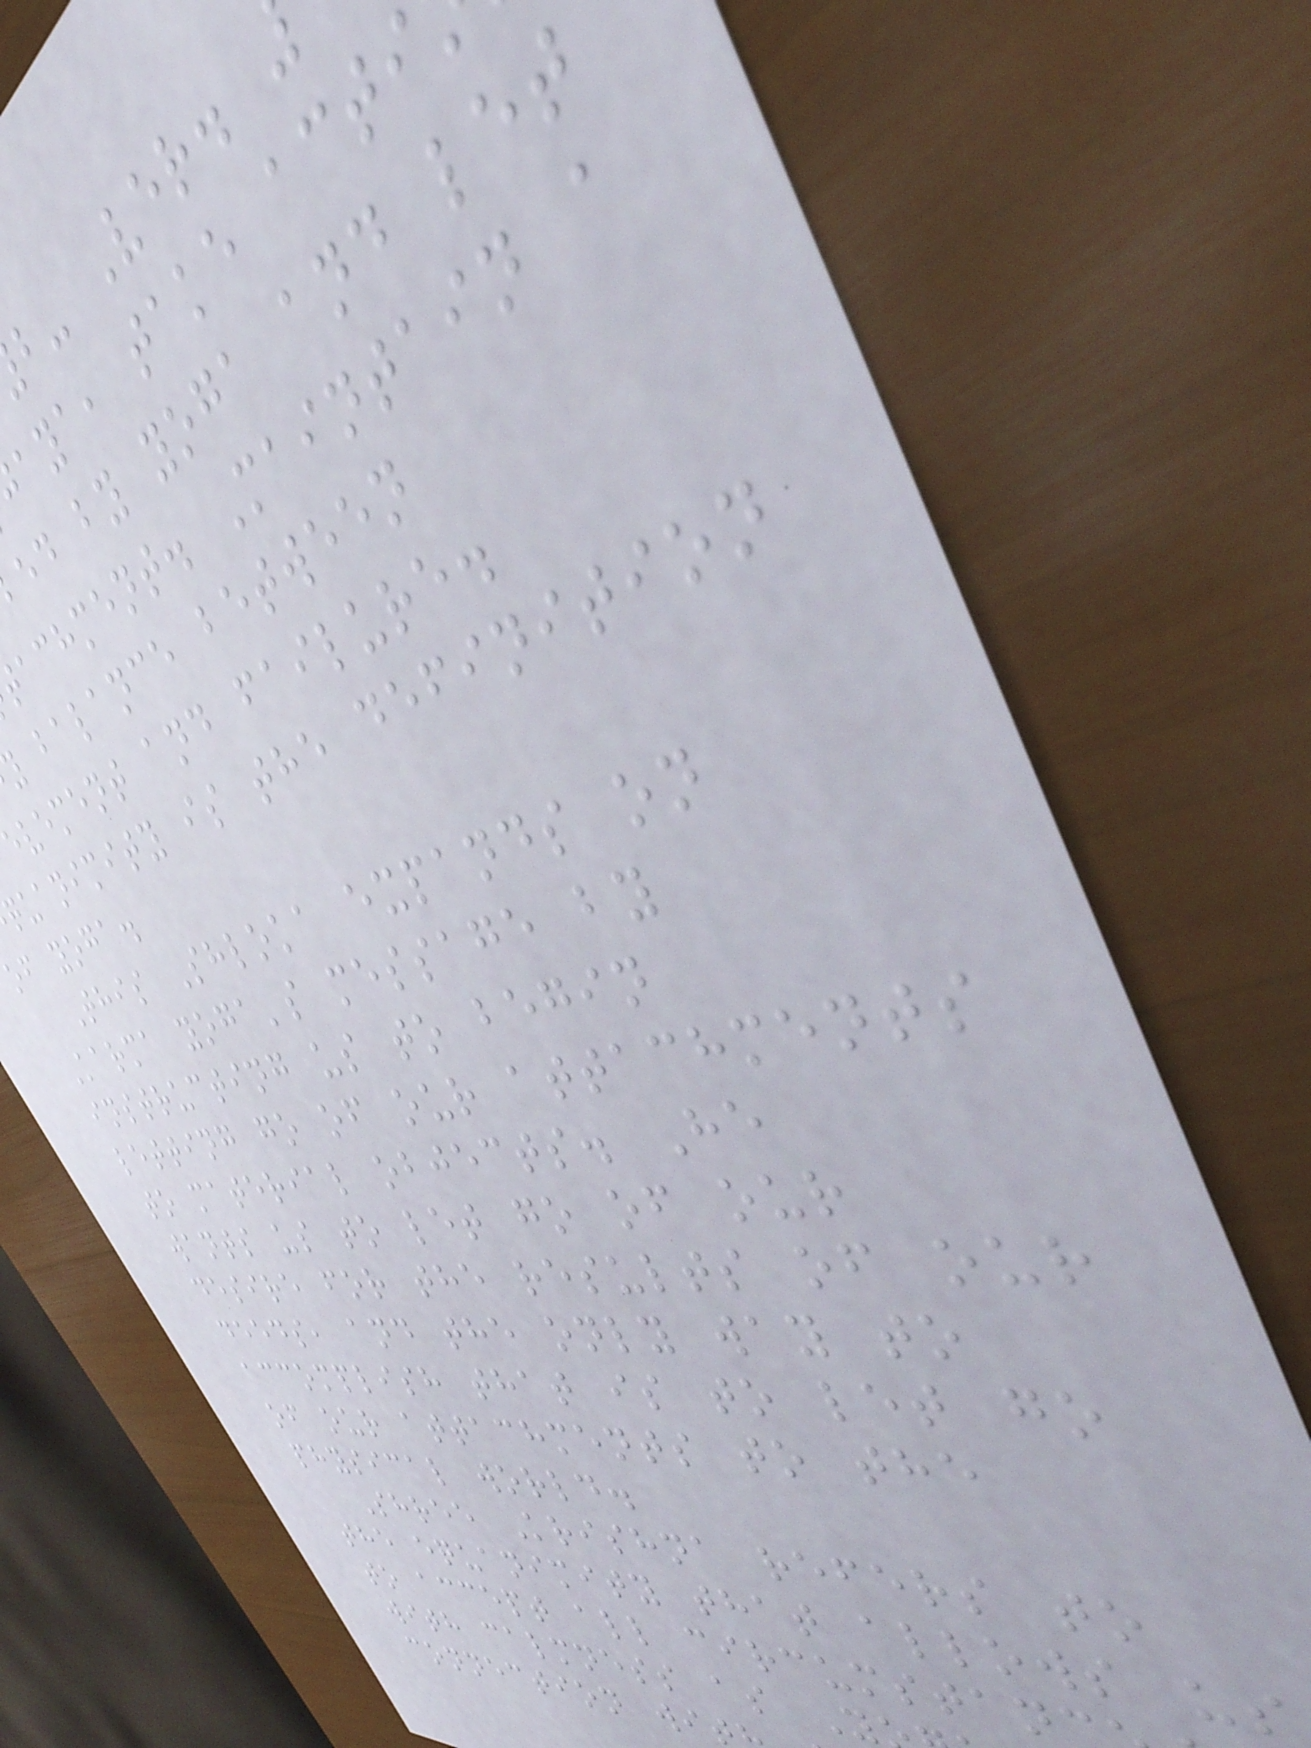b- Ver.
aya, take acti
ed by yoga and let
achment. Maintain a
balance between
evement and failure.
quanimity is the definition
of yoga.
This Shloka expands on
Karma yoga's message by
instructing us to begin
letting go of our attachments
to material objects. He
wants us to let go of our
desire for the results of our
deeds, and the only way to
accomplish that is to let go
of our attachments to the
physical world.
Shree Krishna refers to
the equanimity that allows us
to accept all circumstan
with calmness as Y
connection wi
